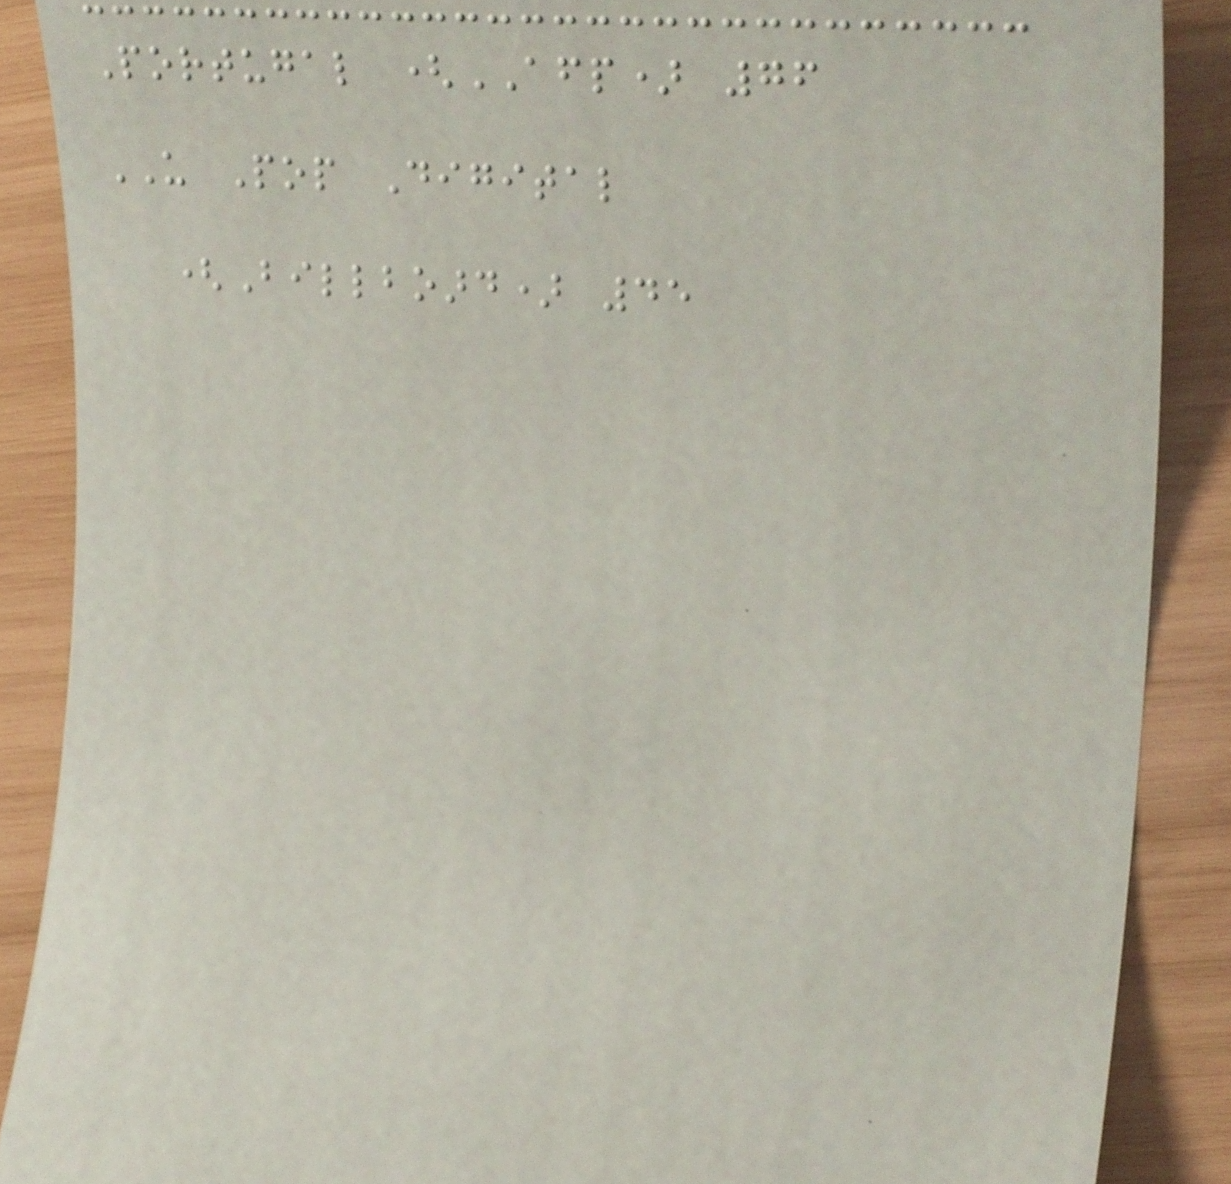Portugal (AFP) 76
US Pop Digital
(Billboard) 45
